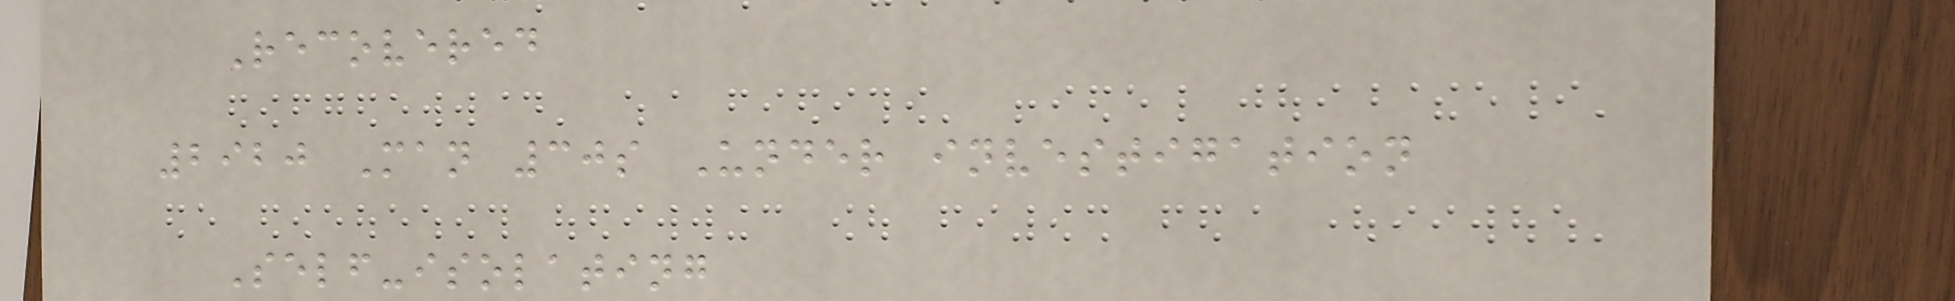Recovered
2920 Man 30s Under investigation
Self-isolating
